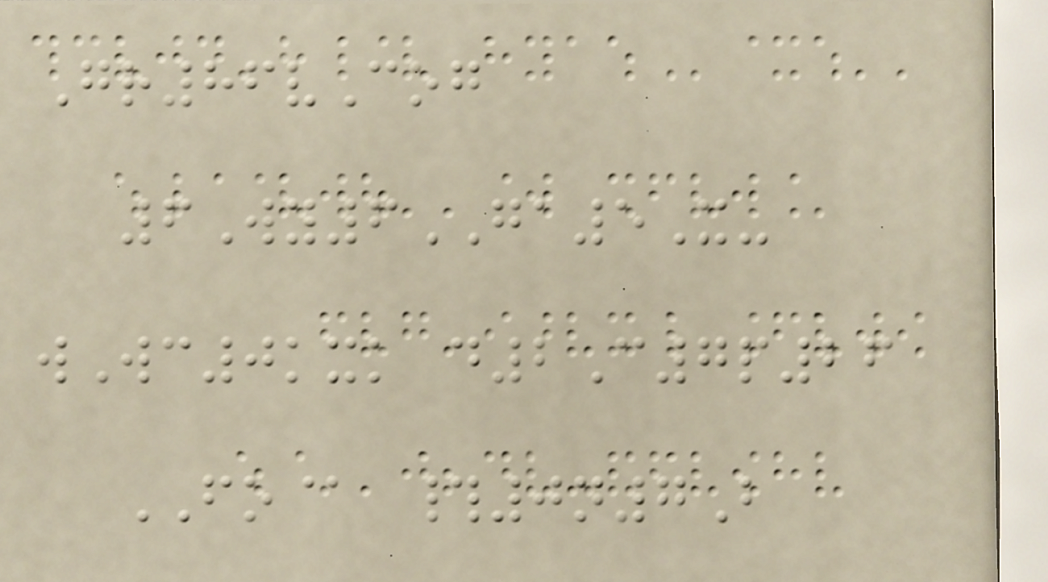Gr86vCog
6Wy6GA5X-
wWc0kxk d2C7p26
FO@ #0n7B
